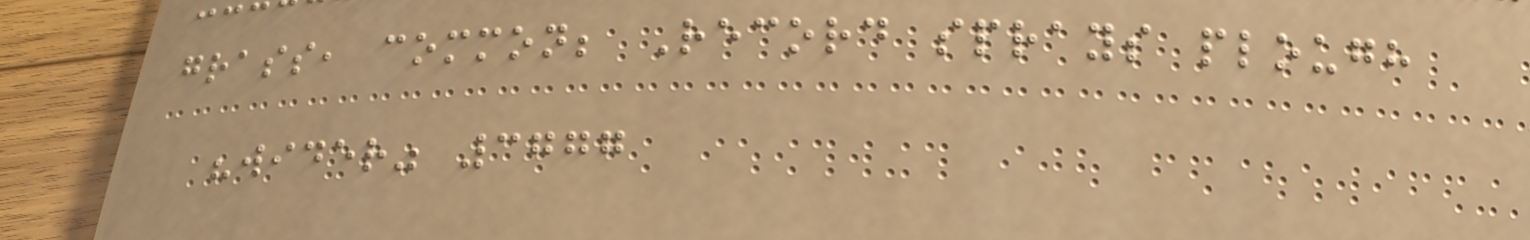grass, common; Record sprays plough
"wider" 3777
